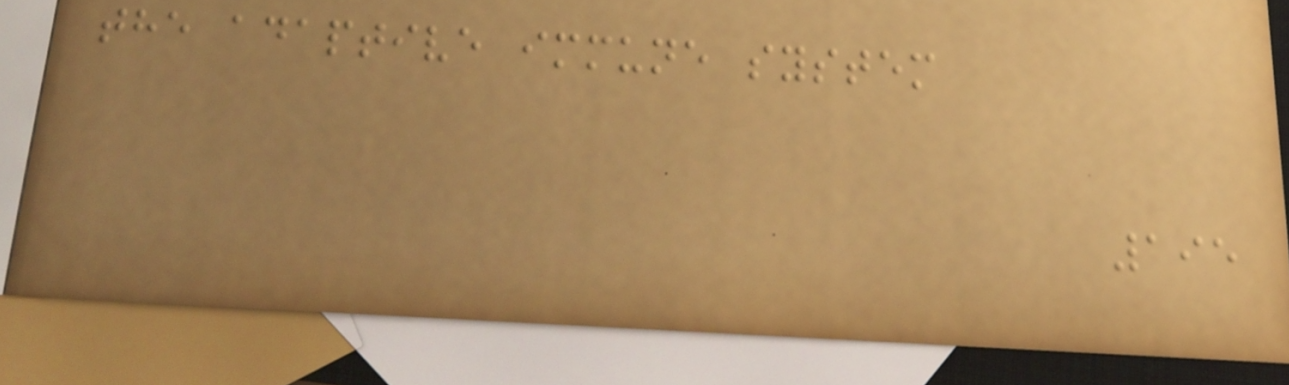the adaptive immune system
195
